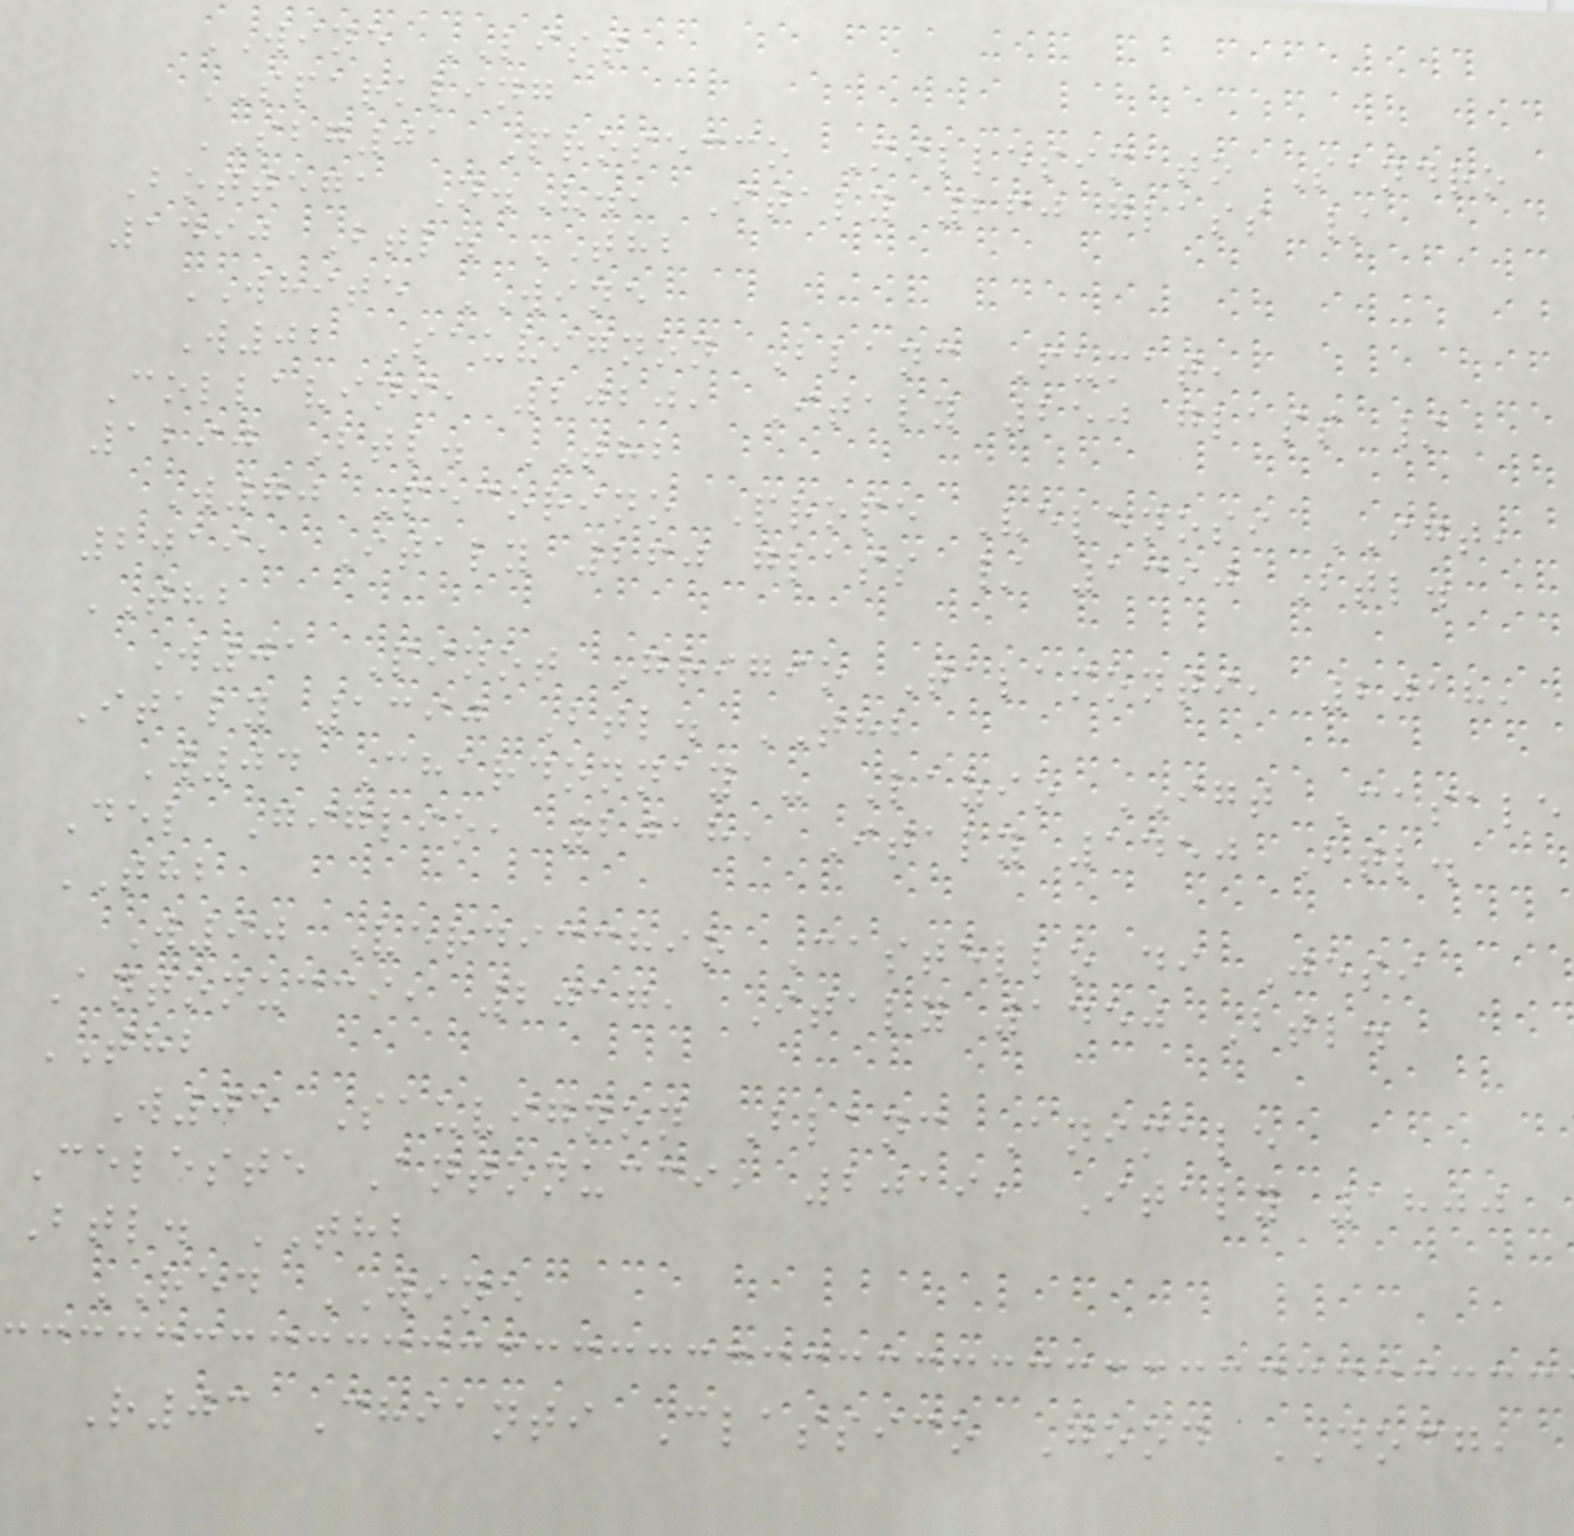WINE LIST
SPARKLING
SBG01 Prosecco Millesimato Sandro
Bottega N.V., Italy 260 glass /
1490 Btl. THB
WHITE WINE
W02 Sauvignon Blanc Fumat,
Collavini, 2020, Italy 250 glass /
1290 Btl. THB
W70 Pecorino Prope Velenosi IGT,
2019, Italy 260 glass / 1390 Btl.
THB
W01 Pinot Grigio Talamonti, 2018,
Italy 1390 Btl. THB
W04 Chardonnay - Lazio IGT Casale
Del Giglio, 2018, Italy 1450 Btl.
THB
W90 Verdicchio Castello di Jesi
Antonucci, 2017, Italy 1450 Btl.
THB
W05 Sauvignon Blanc Animale
Celeste Antonucci, 2019, Italy 1800
Btl. THB
RED WINE
R03 Chianti Classico Good DOCG,
